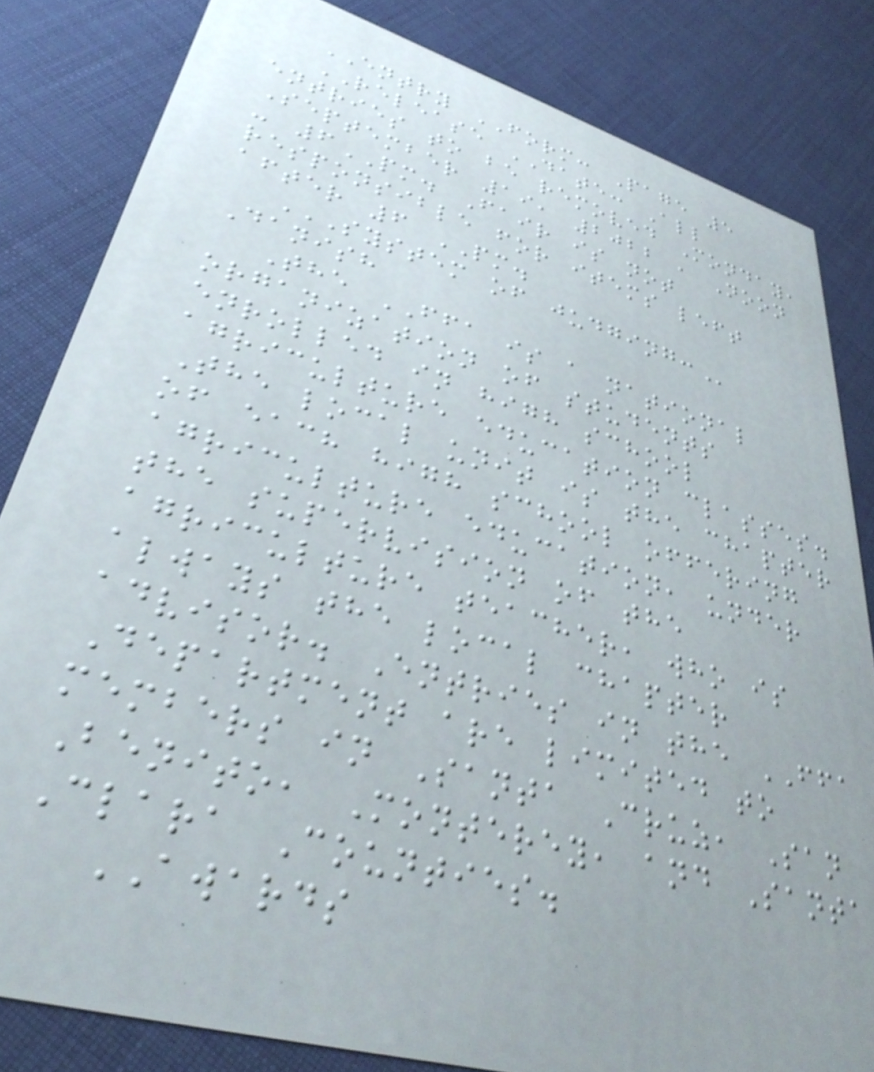ENTRY FORM: Page 5
RELEASE DATE: All
entries to be removed Monday,
September 19, 2022 , Noon
- 6PM. Fair is not
responsible for items left
after 6 PM.
SYSTEM OF JUDGING:
Danish
The FFA is a national
organization of students
enrolled in high school
agriculture education classes.
The local unit is the chapter
of each high school offering
agriculture education, under
the supervision of the
agriculture teacher, who is
always the local chapter
advisor. Entries in the FFA
Department are limited to
members in Santa Cruz, San
Benito, Monterey, and Santa
Clara Counties.
AWARDS
